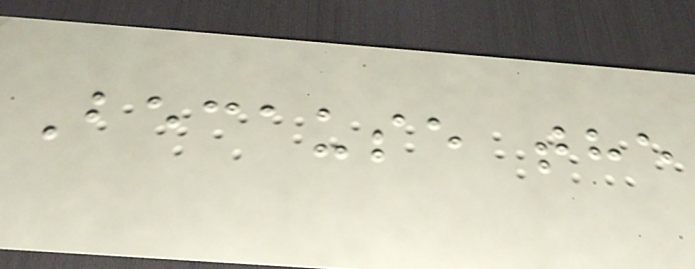Because the
